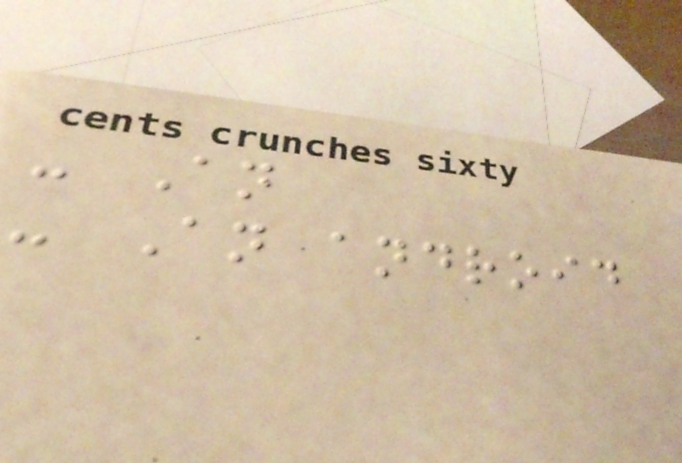- An
- An android
